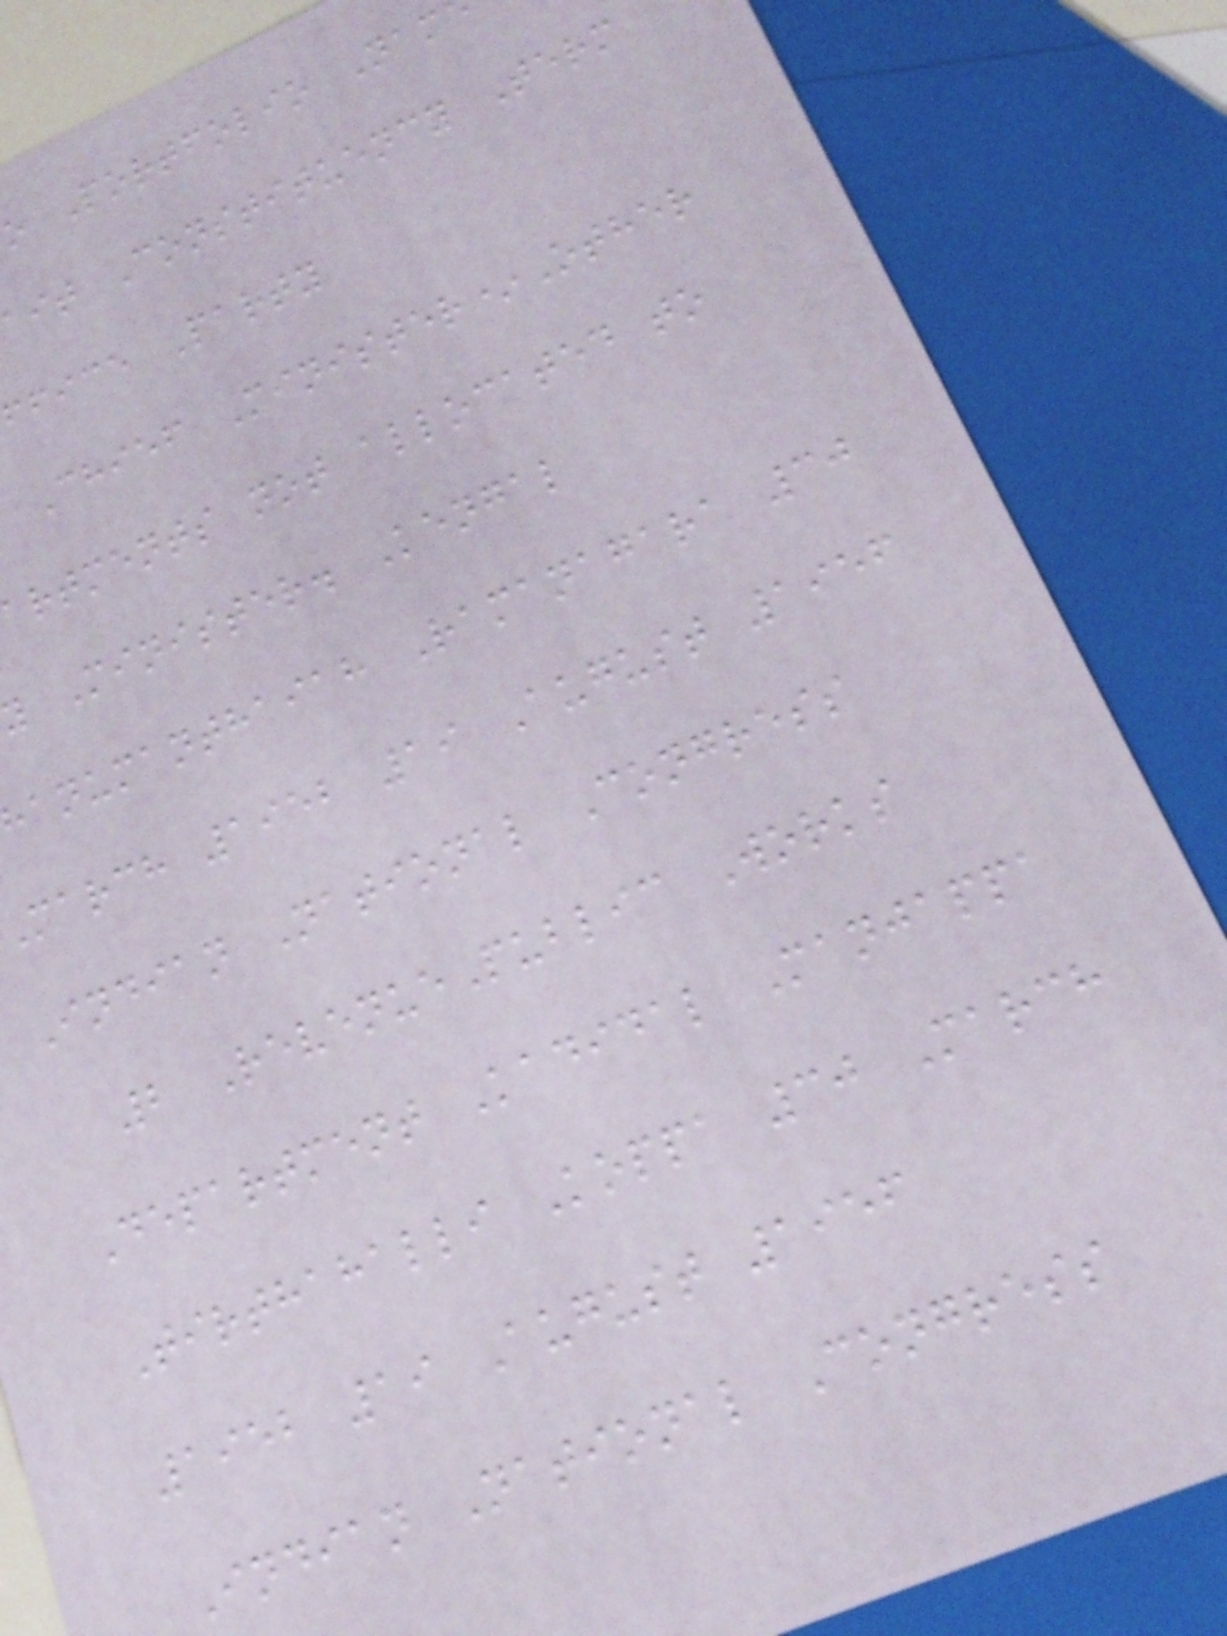o Portfolio Nam
ait Constituency Term
ffice Party
Chief Minister*Other
artments not allocated to
Minister. Kengal
anumanthaiah Ramanagara 30
march 1952 19 August 1956
Indian National Congress
2 RevenuePublic Works
Department Kadidal Manjappa
Tirthahalli Koppa 30 March
1952 19 August 1956
Indian National Congress
